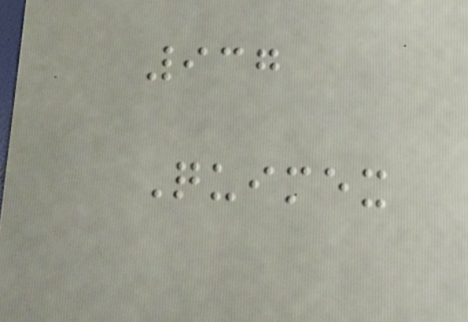937
Quimex
